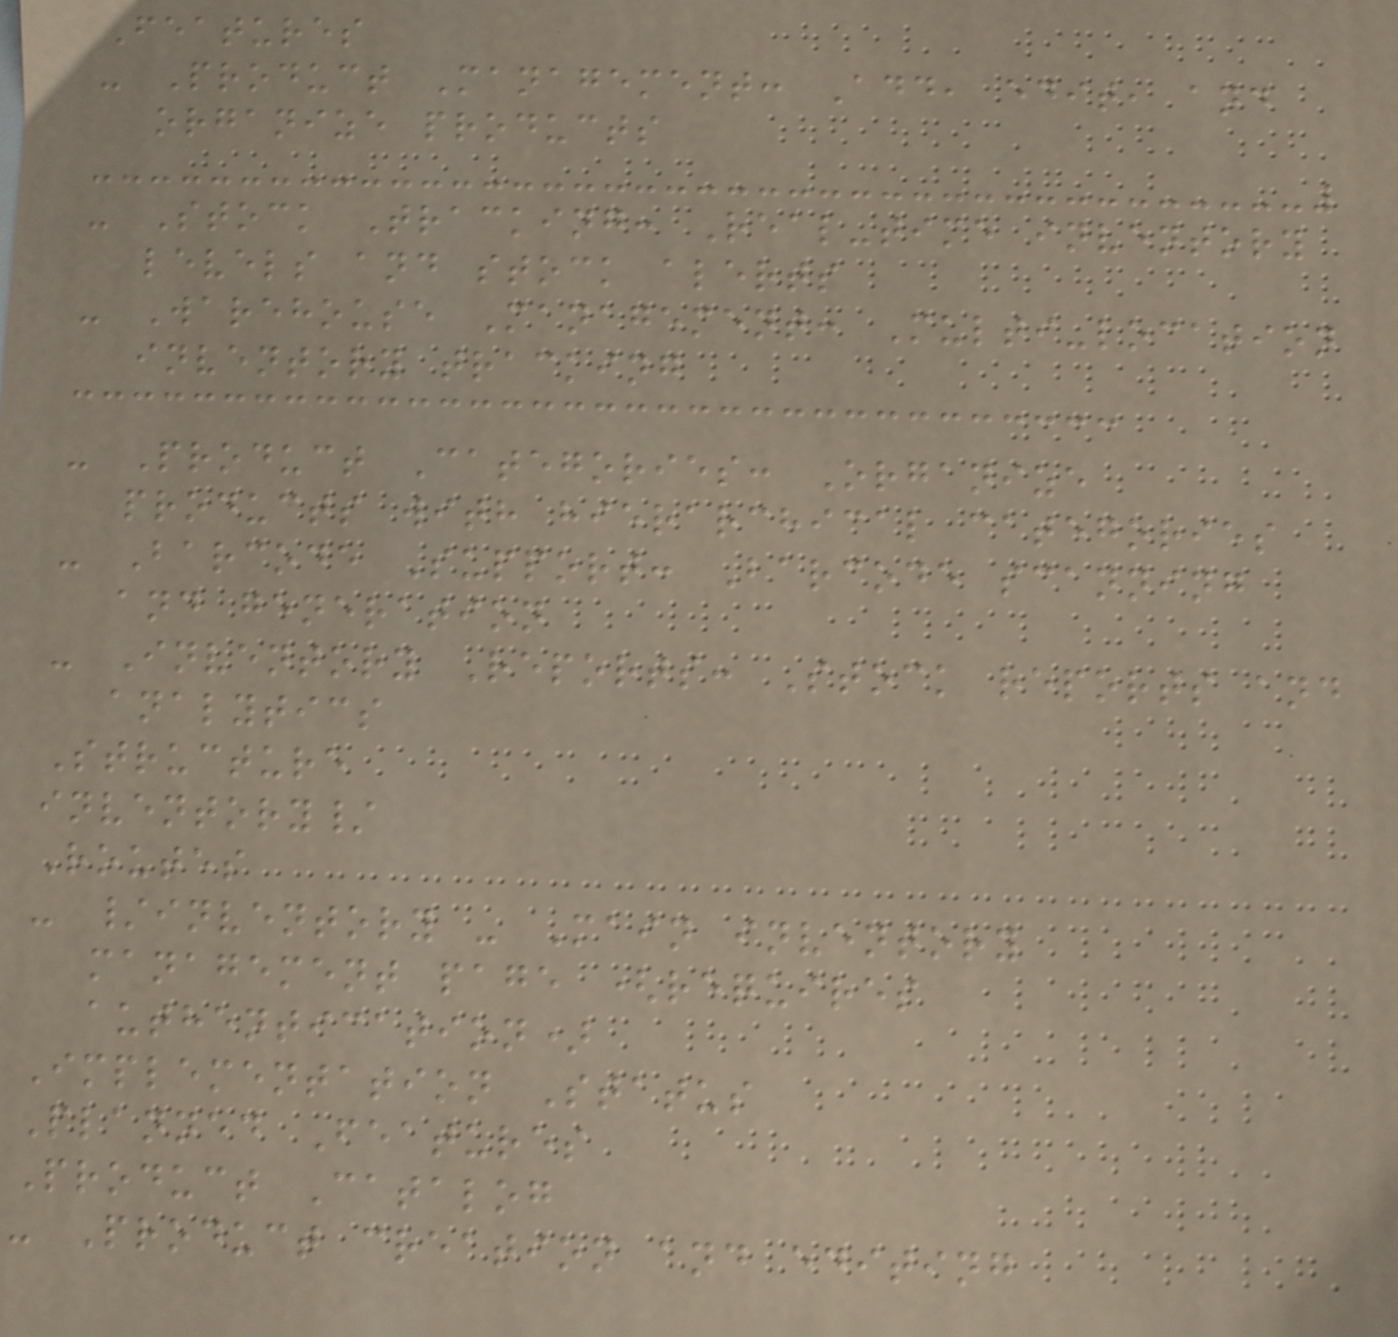Features
- Product Management: Add, edit, and
organize products
- Stock Tracking: Real-time inventory
levels and stock alerts
- Warehouse Management: Multi-location
inventory tracking
- Product Categories: Organize
products with hierarchical categories
- Barcode Support: Barcode scanning
and generation
- Inventory Reports: Stock reports and
analytics
Structure
inventory/
Routes
- /inventory - Main inventory
management page (requires
authentication)
Implementation Status
Planned Features
Product Catalog
- Product creation and editing
